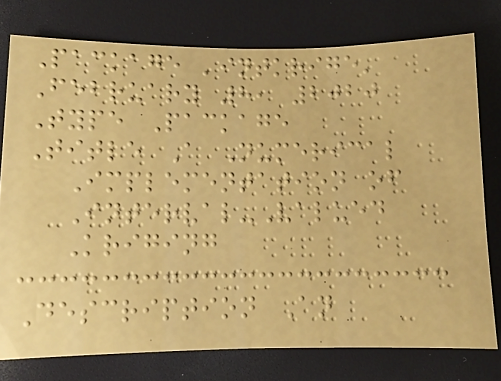Package 'intkrige'
February 8, 2020
Type Package
Title A Numerical
Implementation of
Interval-Valued
Kriging
Description An
